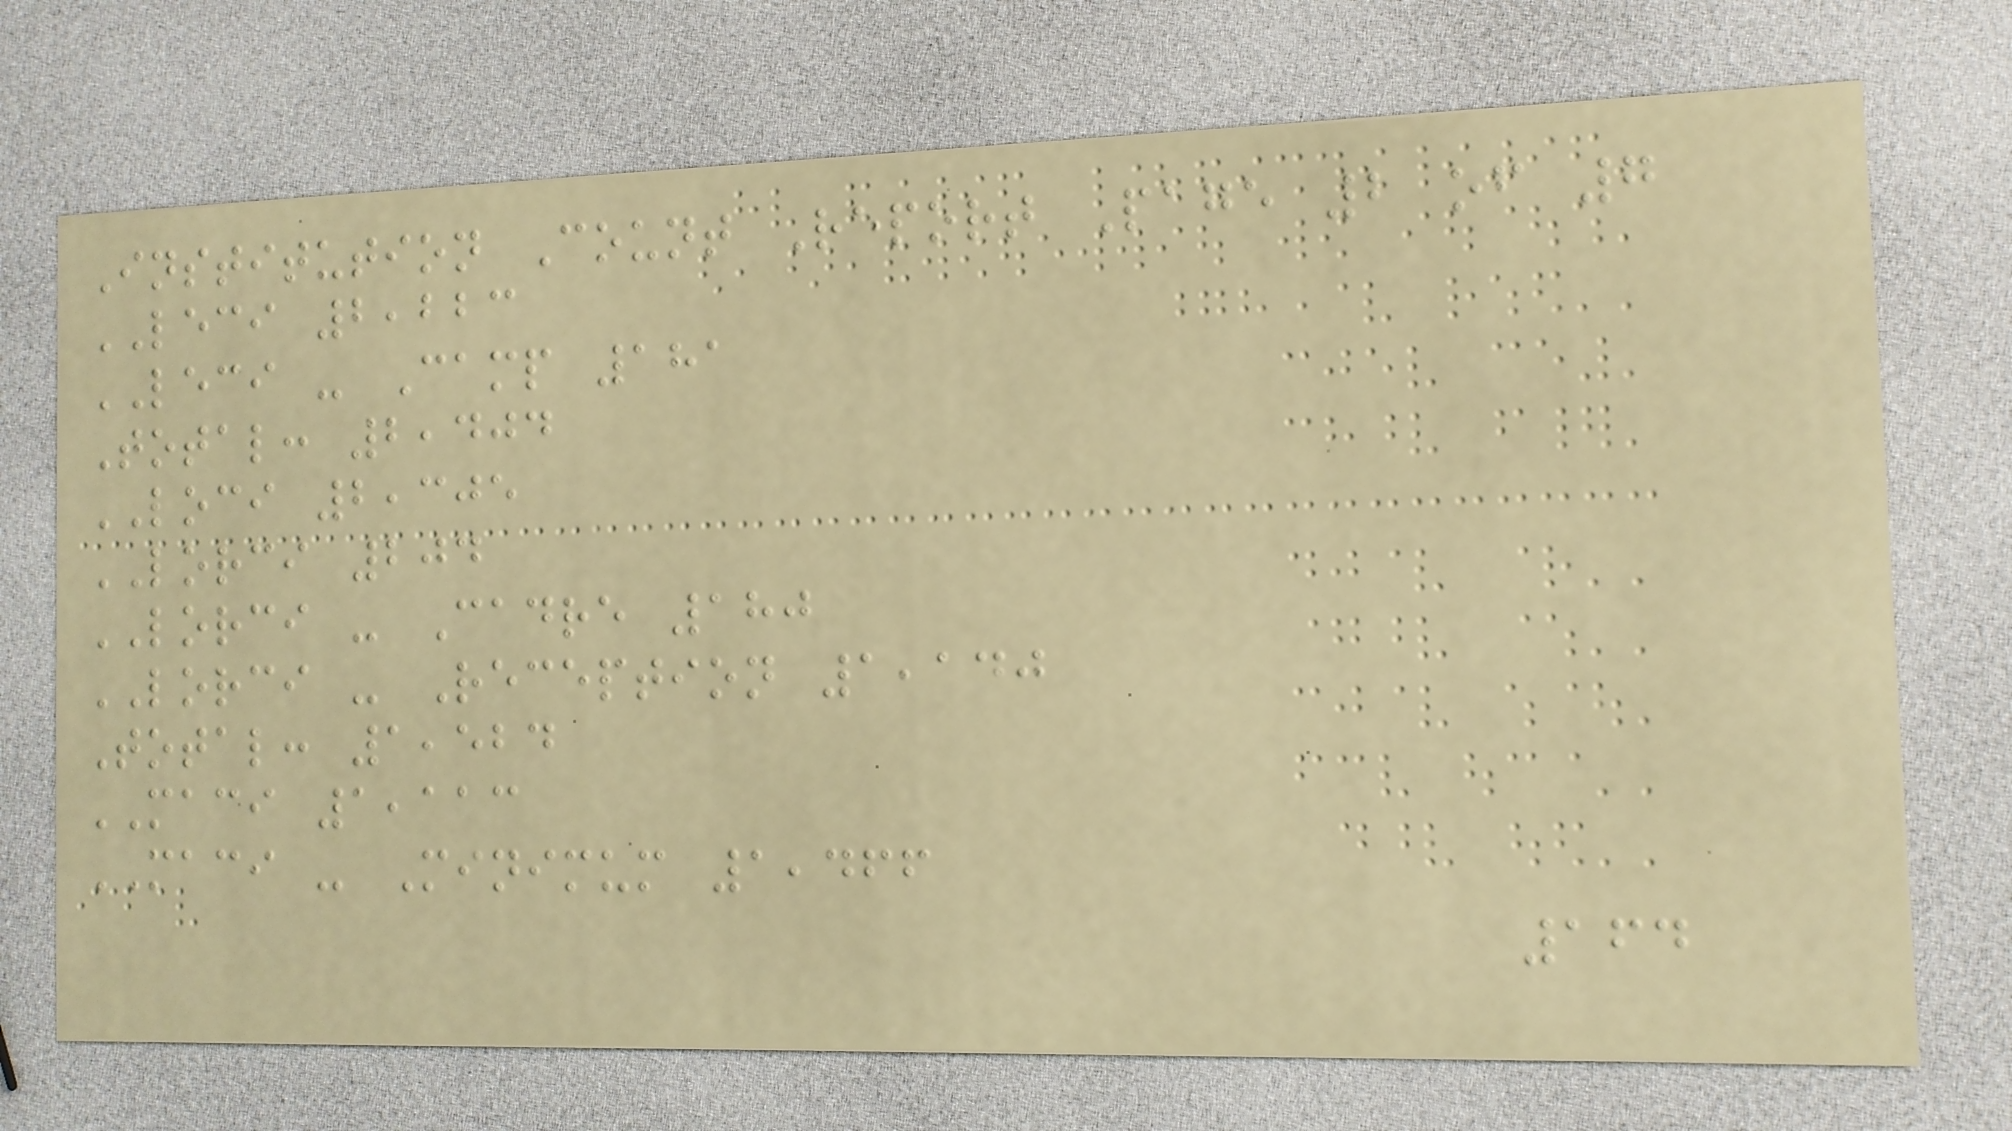Institution Count Report Page 2 of 7
LECI 2,223
LECI - Camp 181
Total: 2,404
LOCI 2,305
LORCI 204
LORCI - Cadre 180
LORCI - Reception 1,140
Total: 1,524
MACI 1,113
MACI - Minimum 1,466
164
